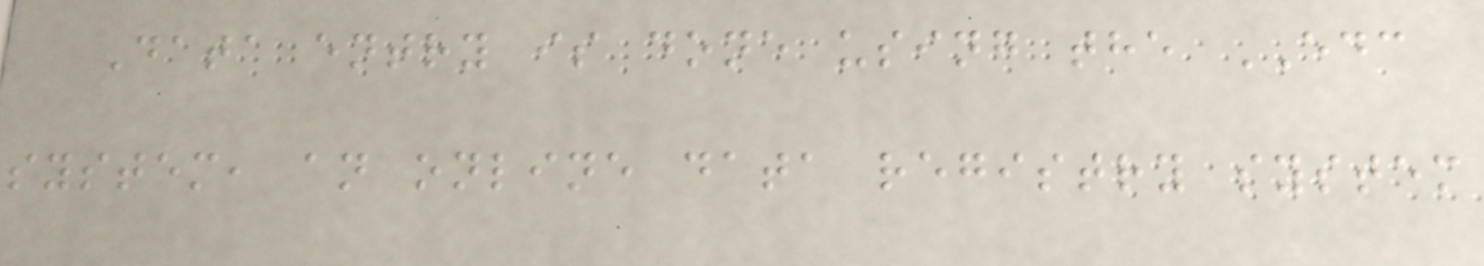Data entry is done using the EDC
system, an online data registry system
